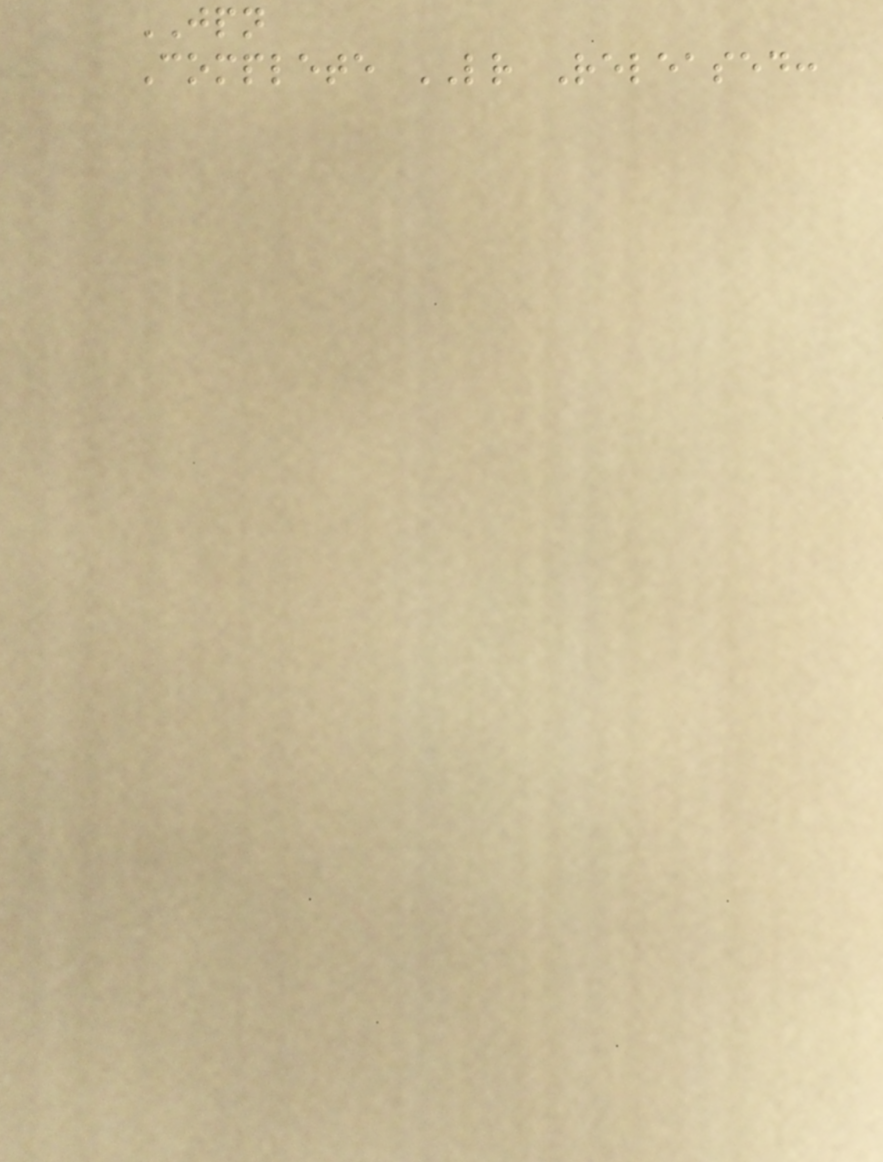JPN
Complete LR Released:
